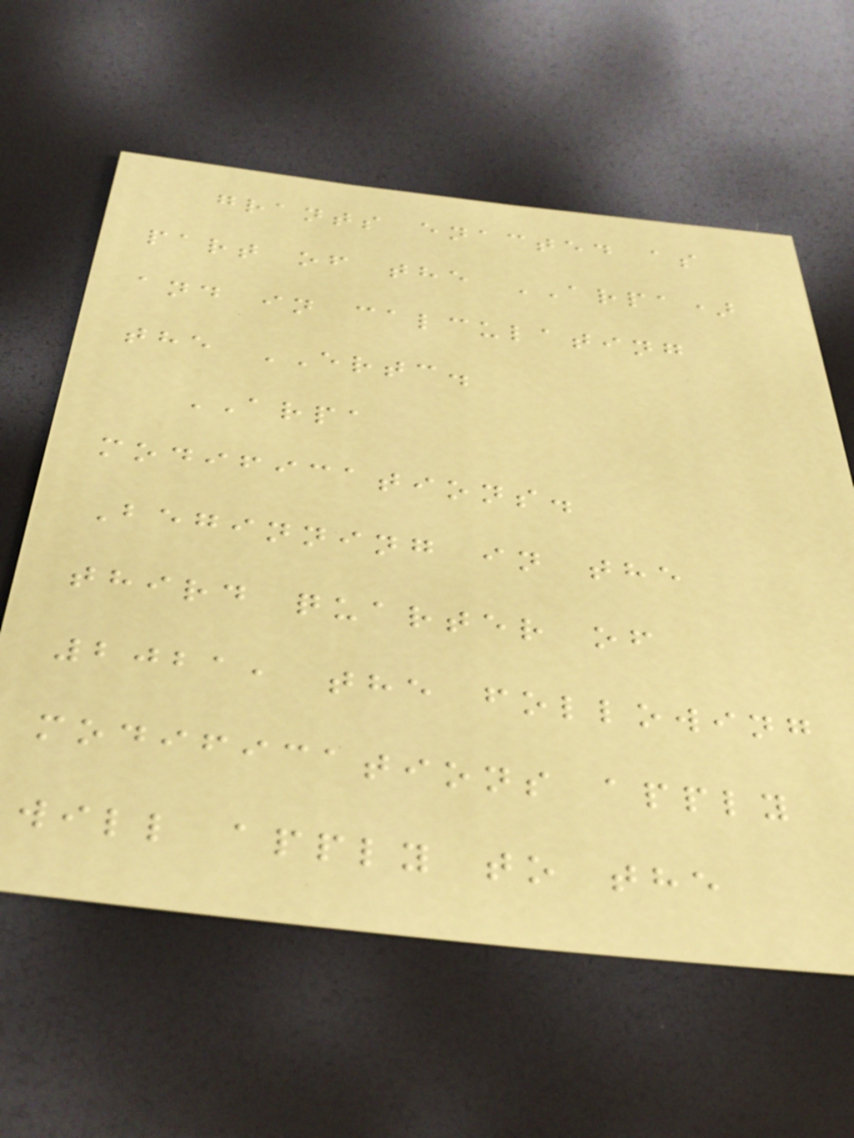grants enacted as
part of the ARPA)
and in calculating
the ERTC.
ARPA
modifications.
Beginning in the
third quarter of
2021, the following
modifications apply
will apply to the
